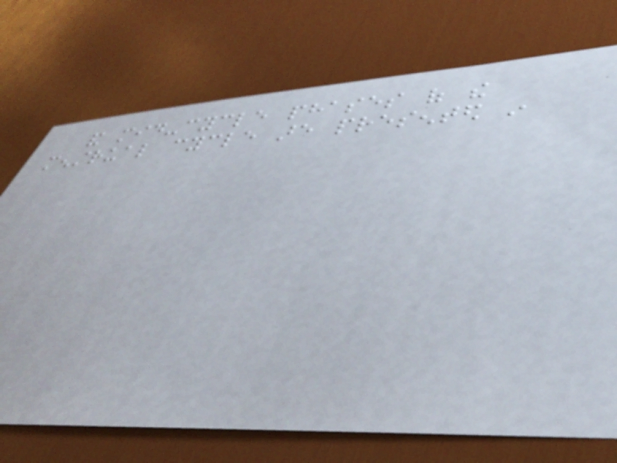and mid-cycle phases of the
menstrual cycle are presented in
